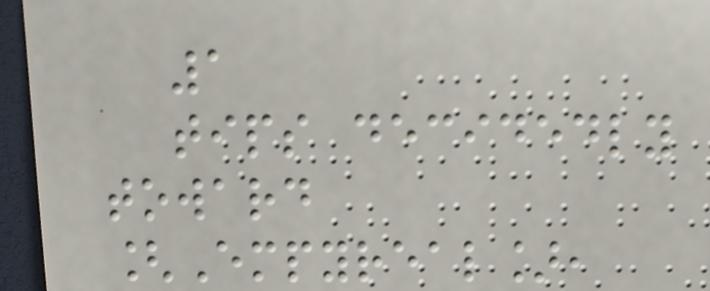1
tips decidedly
toward
[Empyreal],
